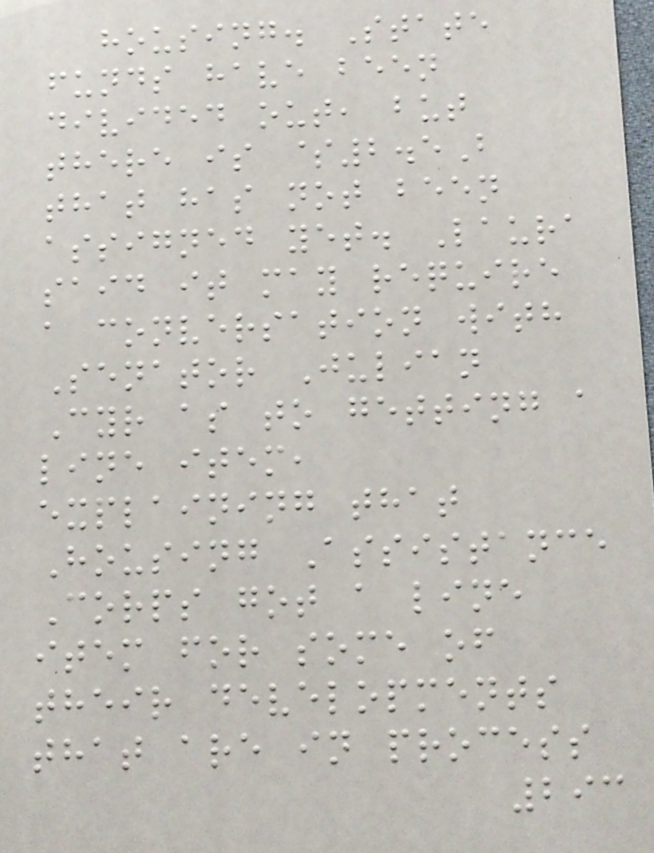housing. State
funds have been
divided out, but
there is $2.5B
that has not been
assigned yet. Laura
said it may require
a conversation with
Senator Julian
Cyr as to getting a
line item,
explaining that
Housing Assistance
Corps got a line
item for some of
their developments
that are in process
293
